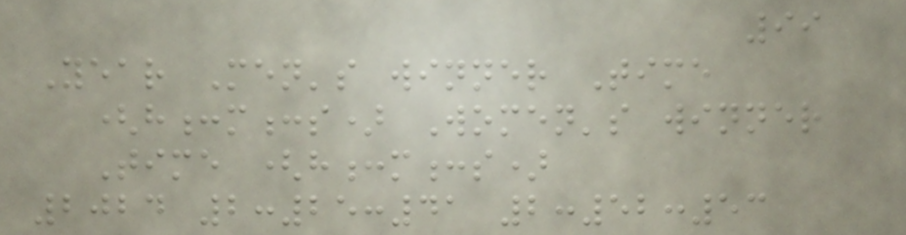99
Year Men's winner Time
(h:m:s) Women's winner
Time (h:m:s)
2024 2:25:41 2:52:53
